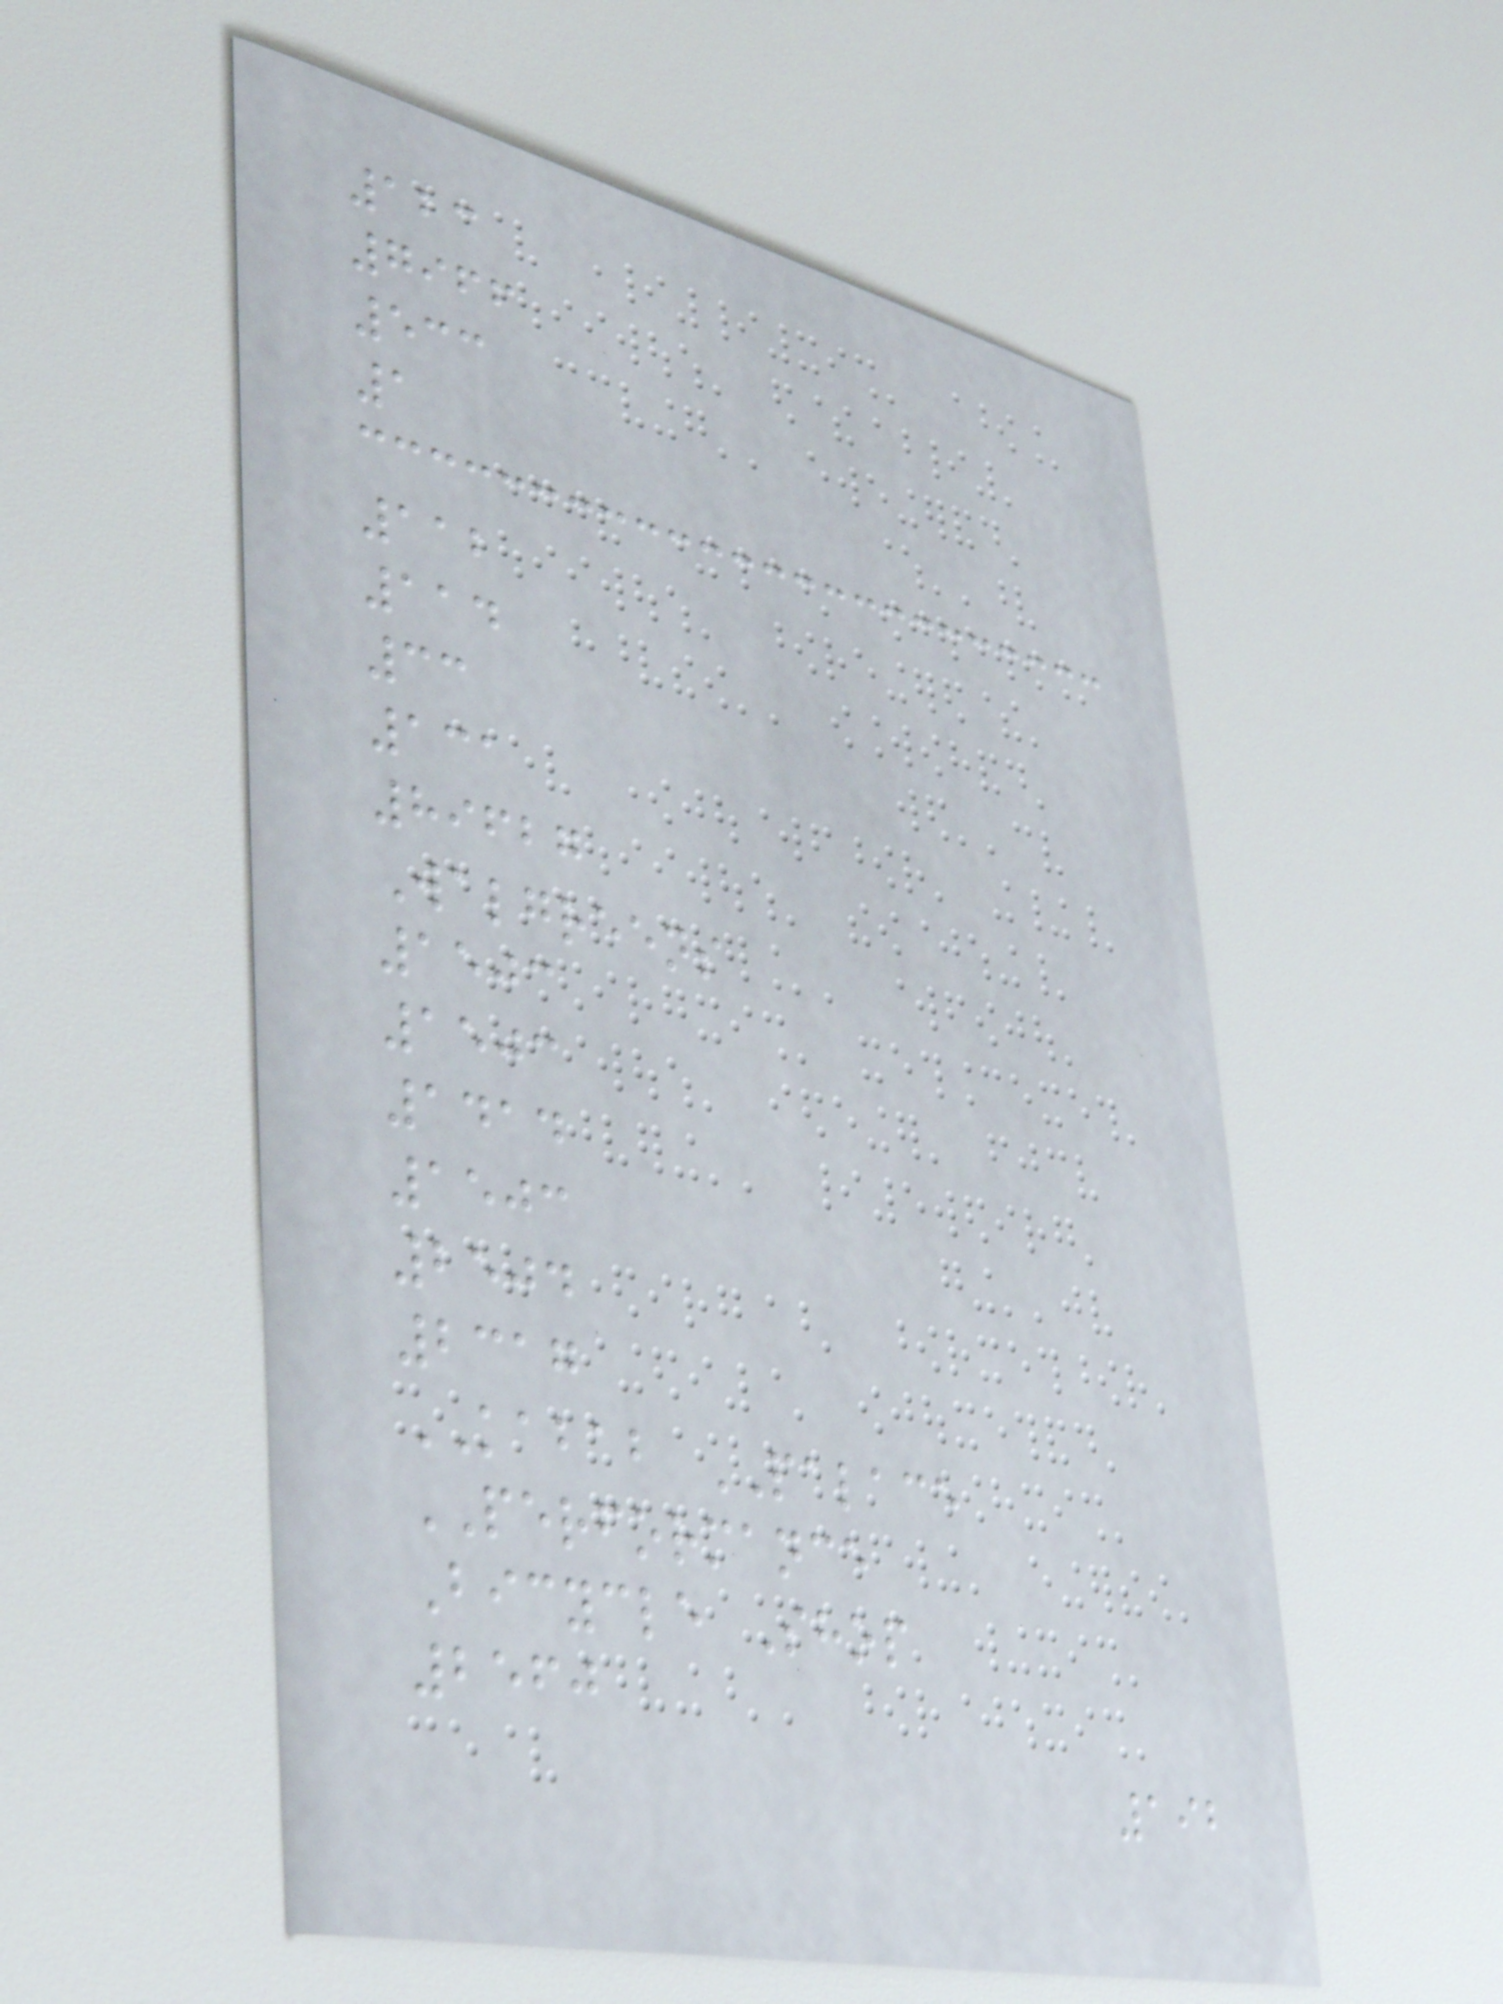123
7966
533
1
112
114
33
131
89627
Walgreens
1503
1503
1414
1503
2504
2317
KABAB PALACE
PERFORMANCE
Bicycle Shop
2560
192
